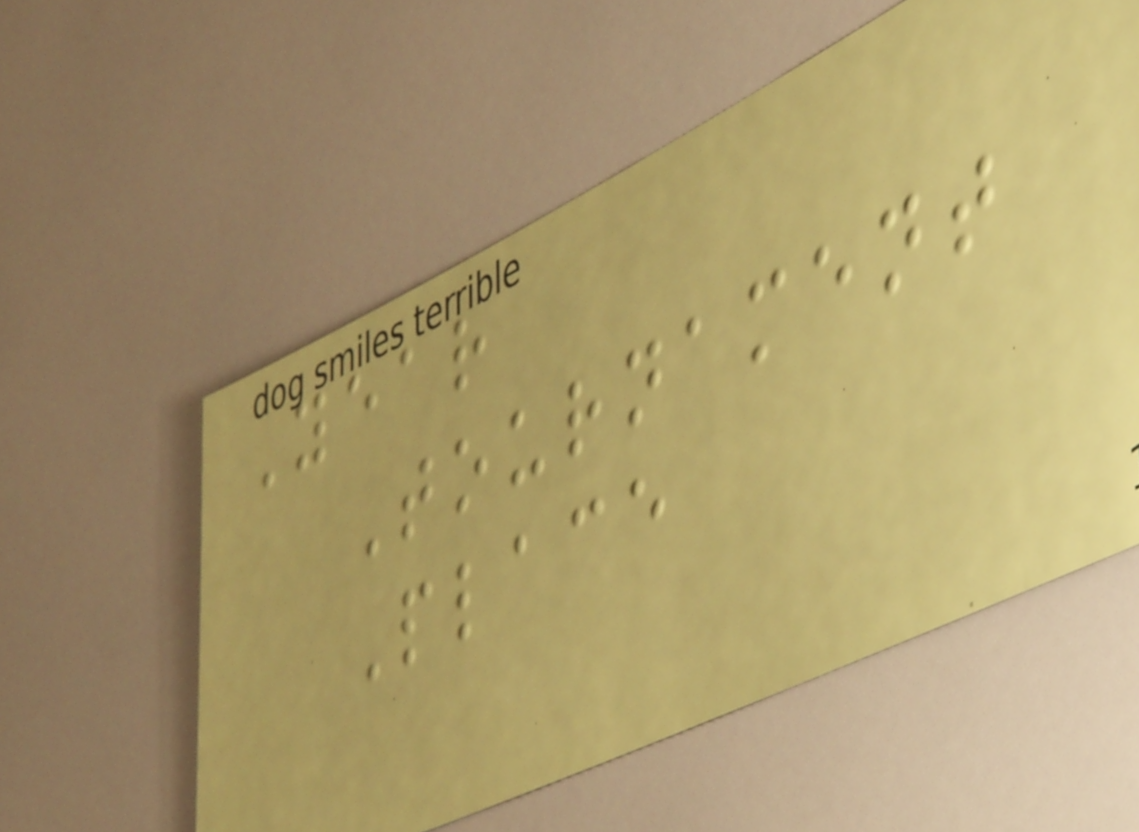Year
Tournament
Place
